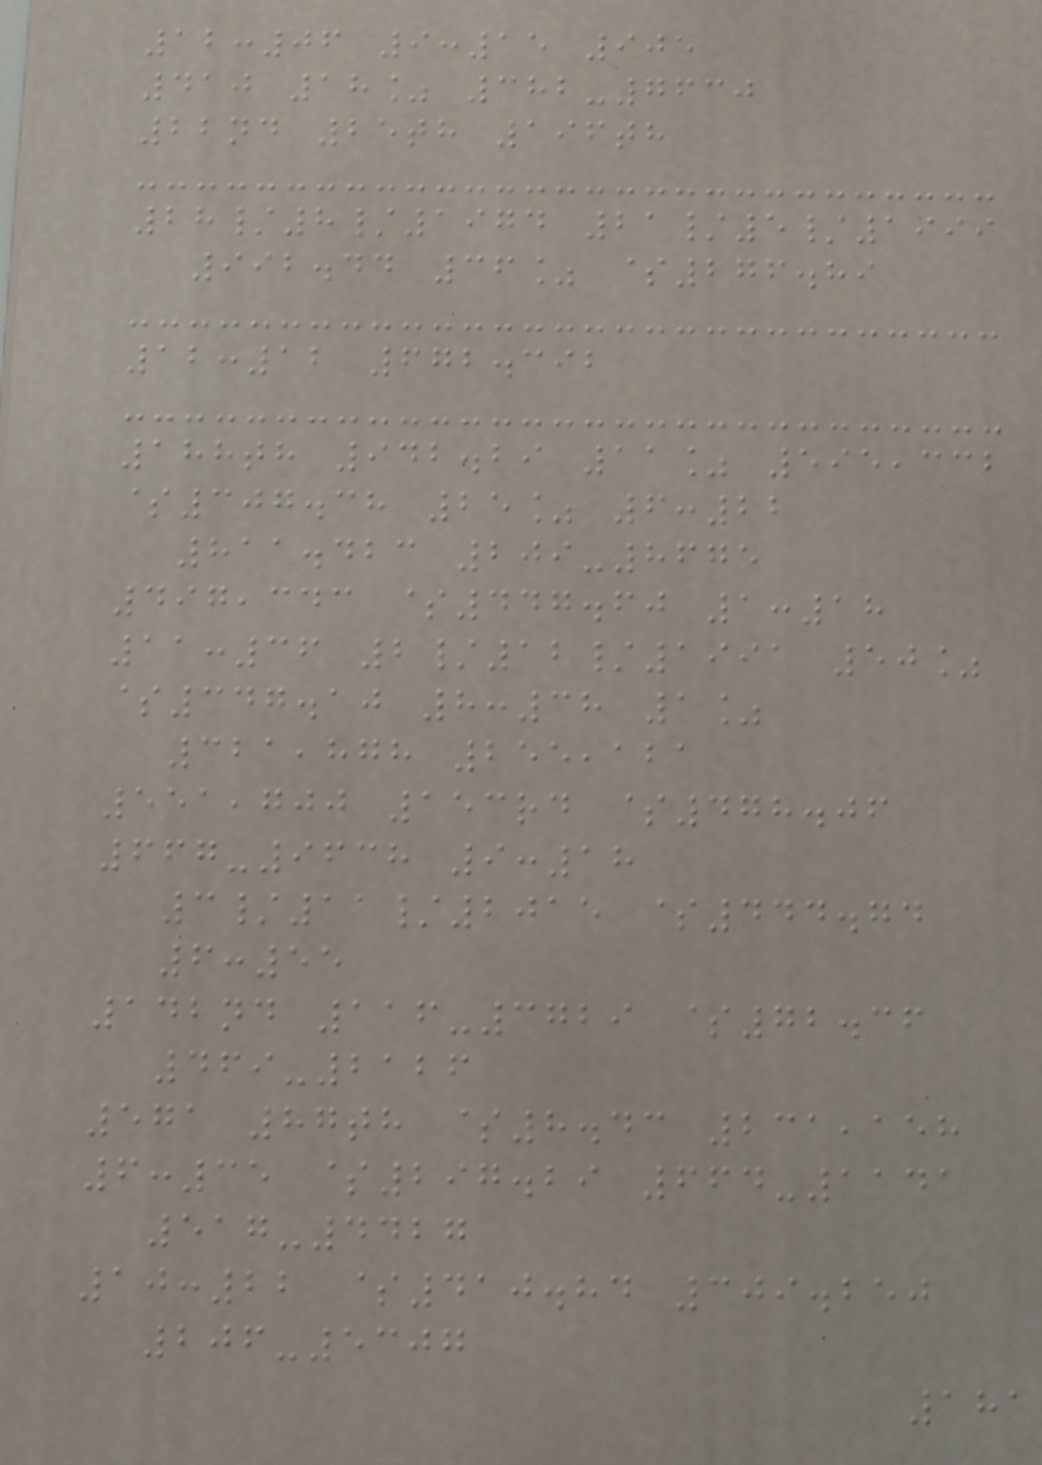12:06 9:15 905
410 18% 382-7630
22nd 25th 196th
28/8/1974 21/5/1999
992.44 36% $276.89
12:12 672.392
188th 942.29 11% 595,332
$307.38 25% 6:22
811.423 209-8675
497,343 $447.60 1:18
11:36 2/12/1991 50%
$347.10 8:38 1%
321,878 255,121
551,700 153rd $478.06
667-9638 9:18
3/11/2015 $444.74
6:55
142nd 116-3729 $72.36
469-2126
571 87th $8.43 231,158
6:35 $297.29 664-1141
517-4427
10:22 $410.84 309.250
206-5307
181
